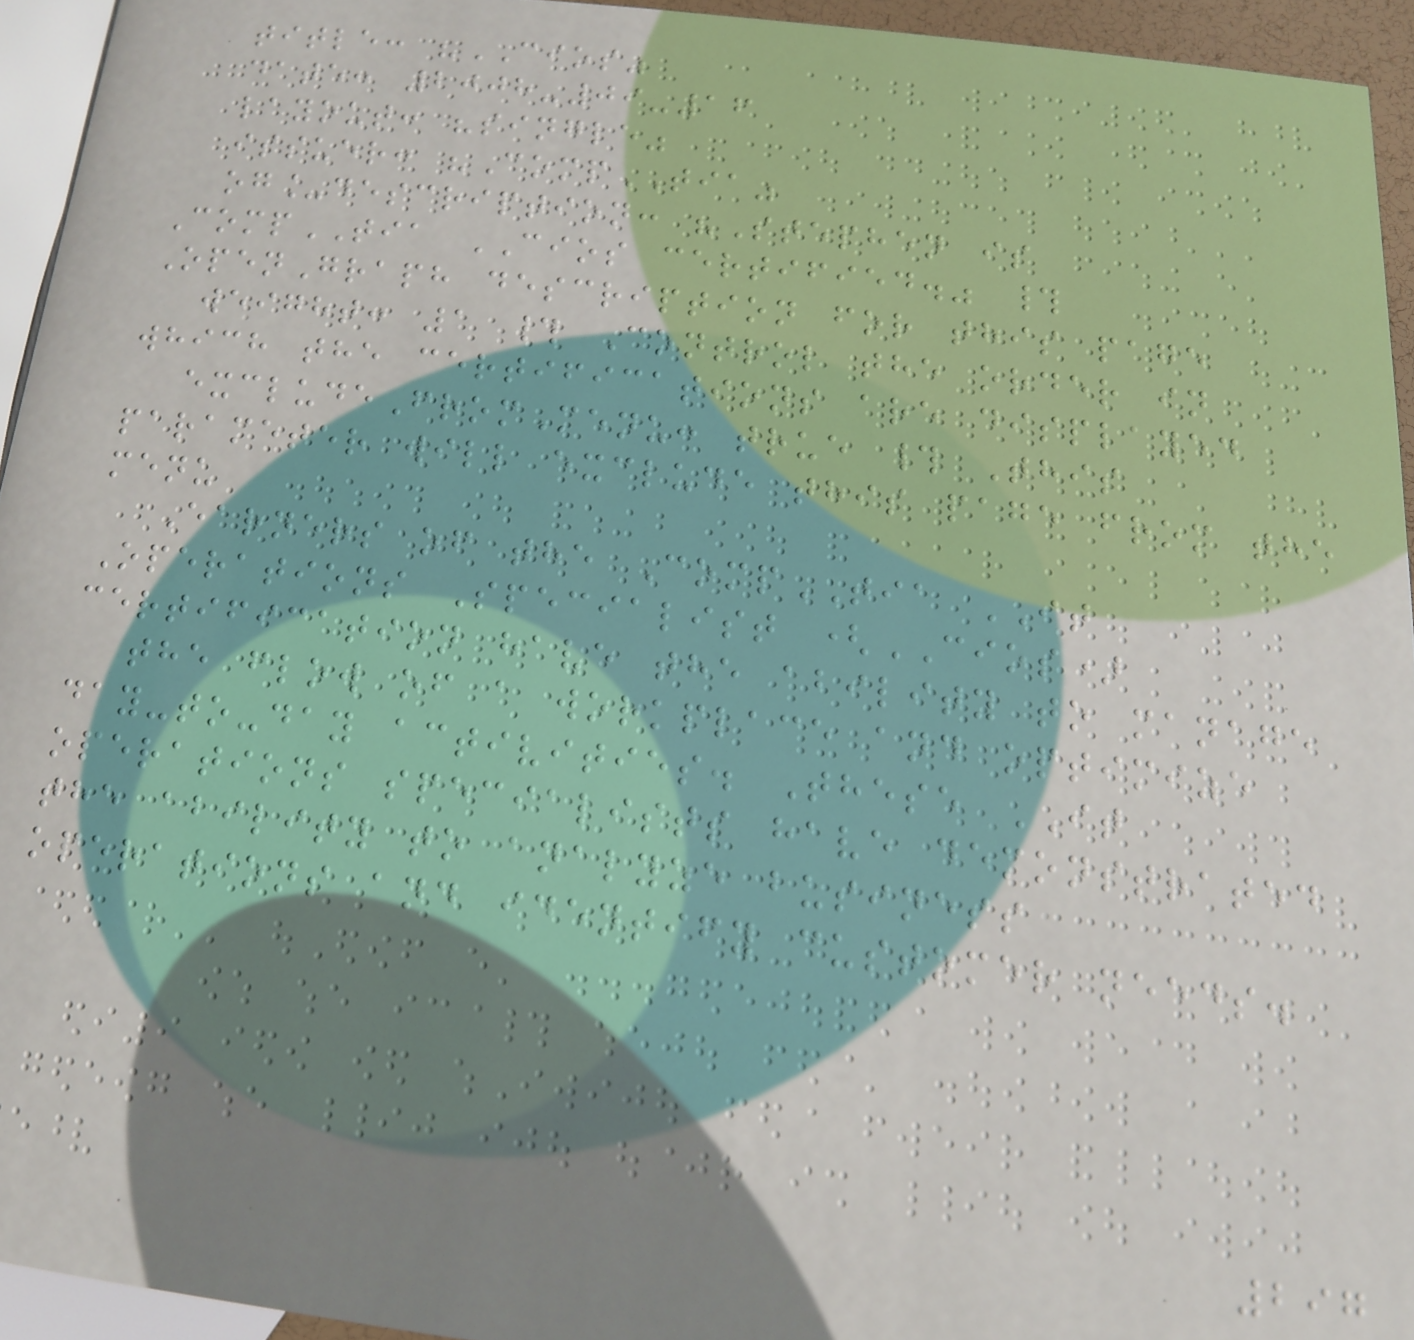title: "CIOS"
date: 2008-09-16
layout: "single"
issuer: "CompTIA"
og_description: "Stephen is
CompTIA CIOS certified." #
OpenGraph description for this page
weight: 1 # Control the order in
which the certifications are displayed
excludeFromMenu: true # This
parameter will exclude this page from the
menu
Earners of the CompTIA IT
Operations Specialist (CIOS)
certification have the ability to manage
the flow of a workplace and optimize
day-to-day activities. These IT
operations specialists have demonstrated
the ability to analyze business
operations and identify customer needs.
297
